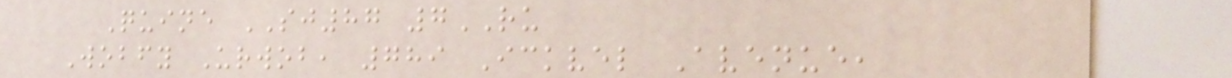Quine SJ87 7RU
Wobfy Urwob, 789 Ickvel Avenue,
